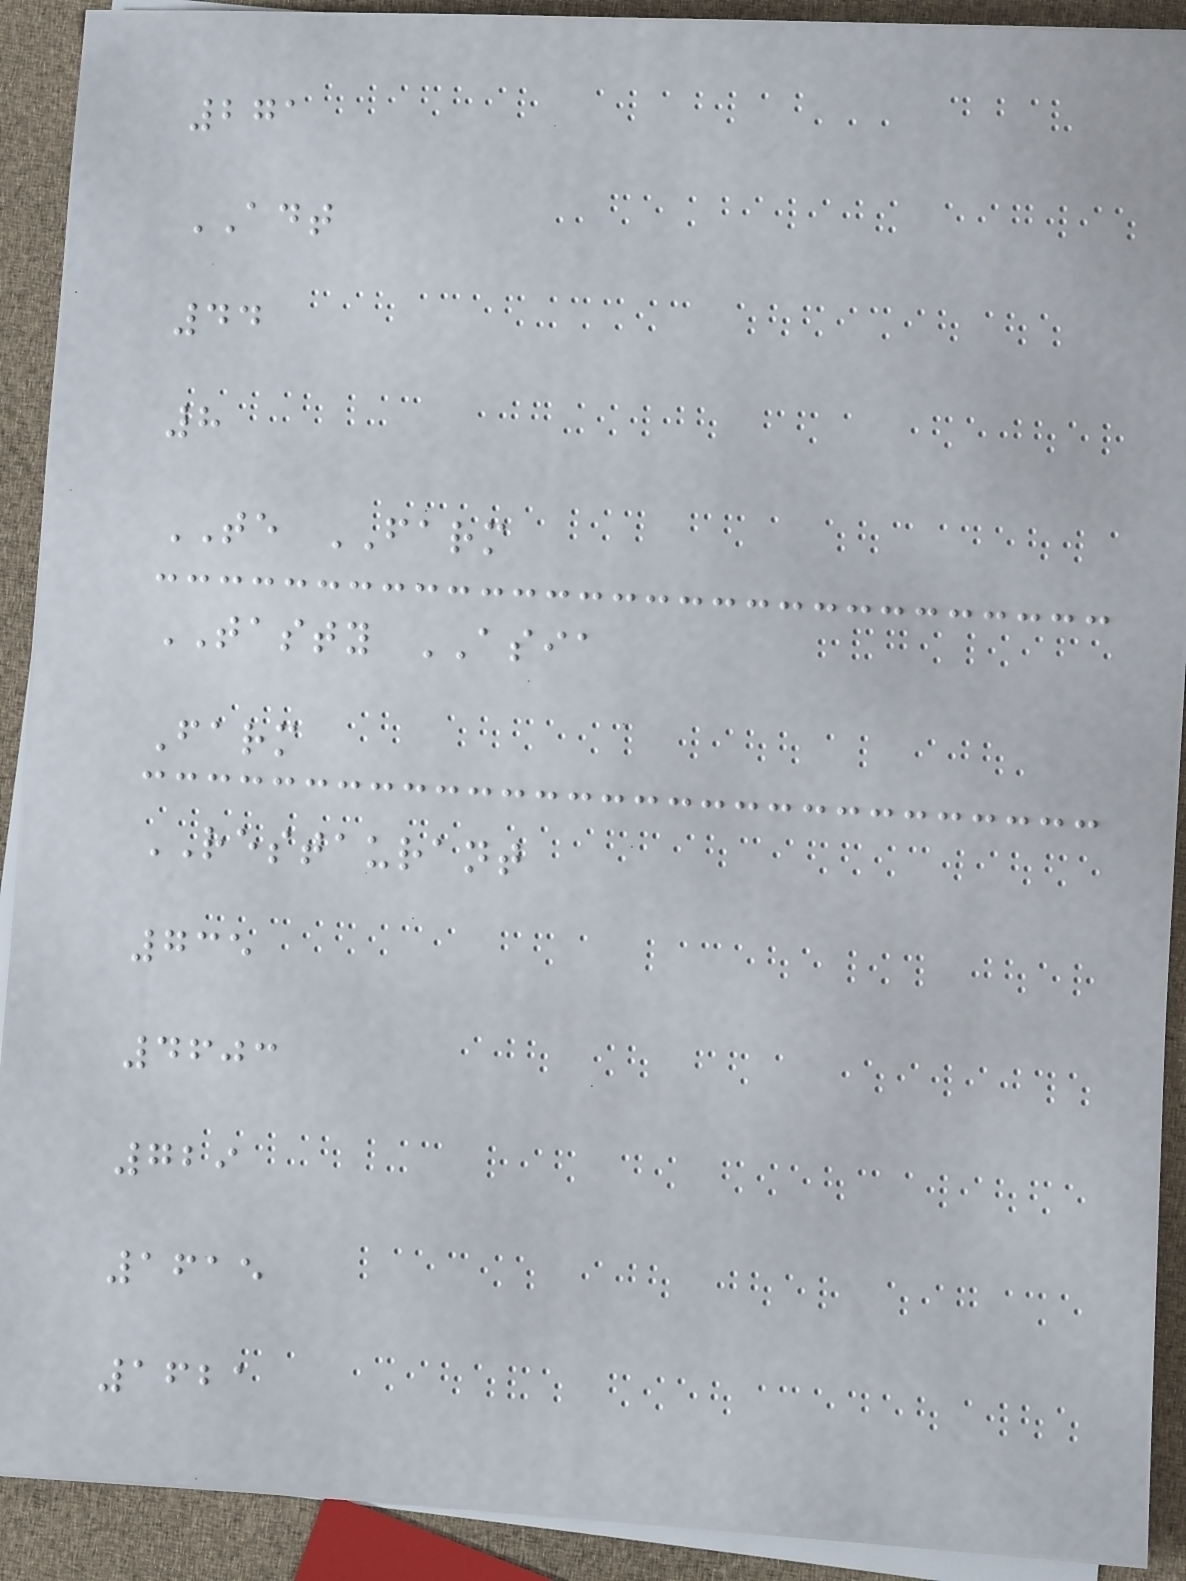271
ADT
44
8
TE FARM
TASTY ASIA
Farm
RESTAURANT
735
4603
729
1615
1621
